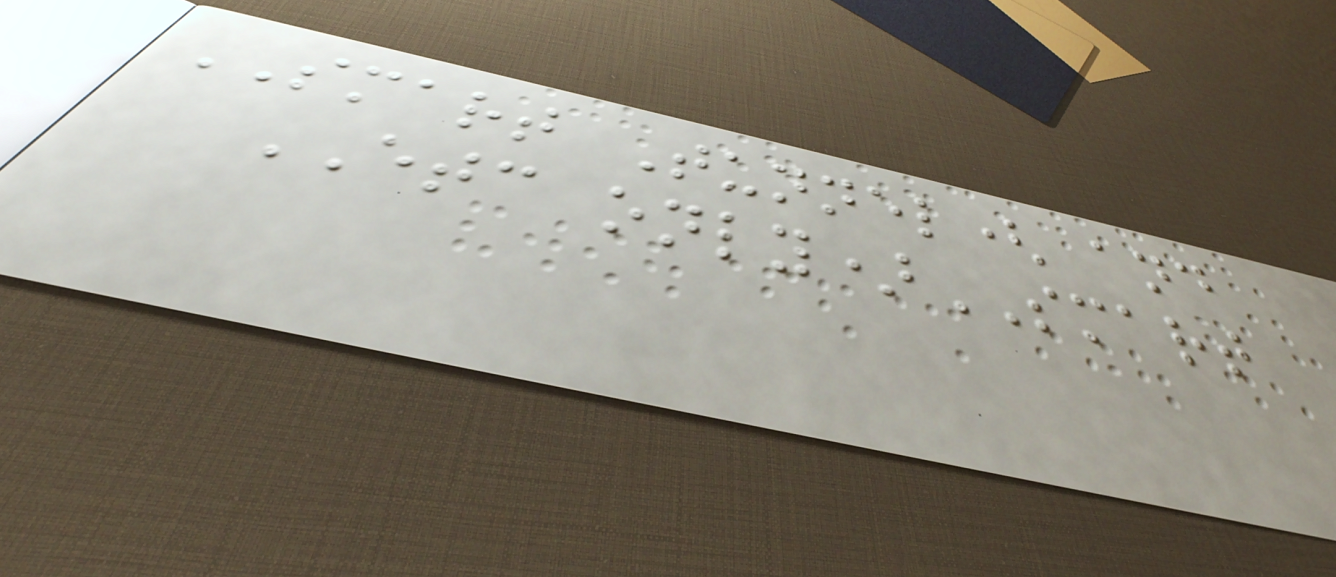SMART Tunnel( and
ETC only)SMART
